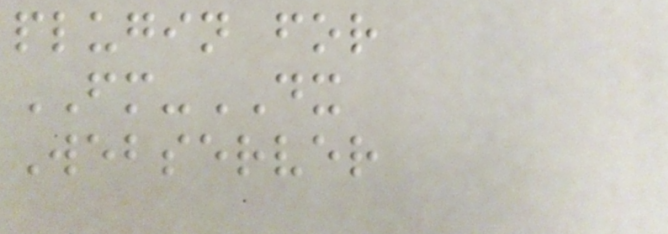plugin for
FM-DX
Webserver
